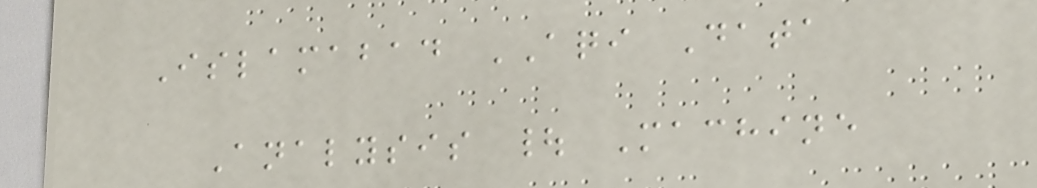Islamabad AQI Data
Analysis | Machine
